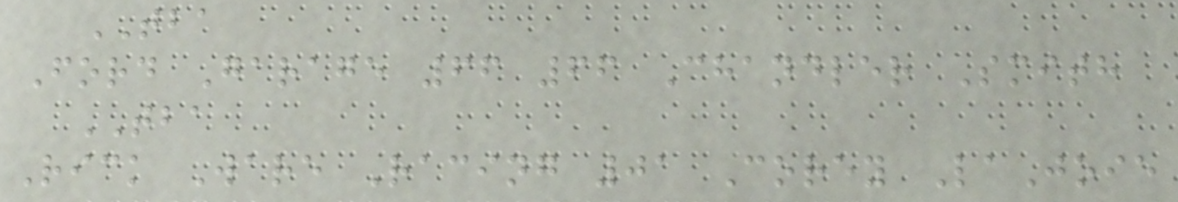TBA
Ford Garage 66 66 Chandler Smith
TBA
Rick Ware Racing 01 Corey LaJoie
